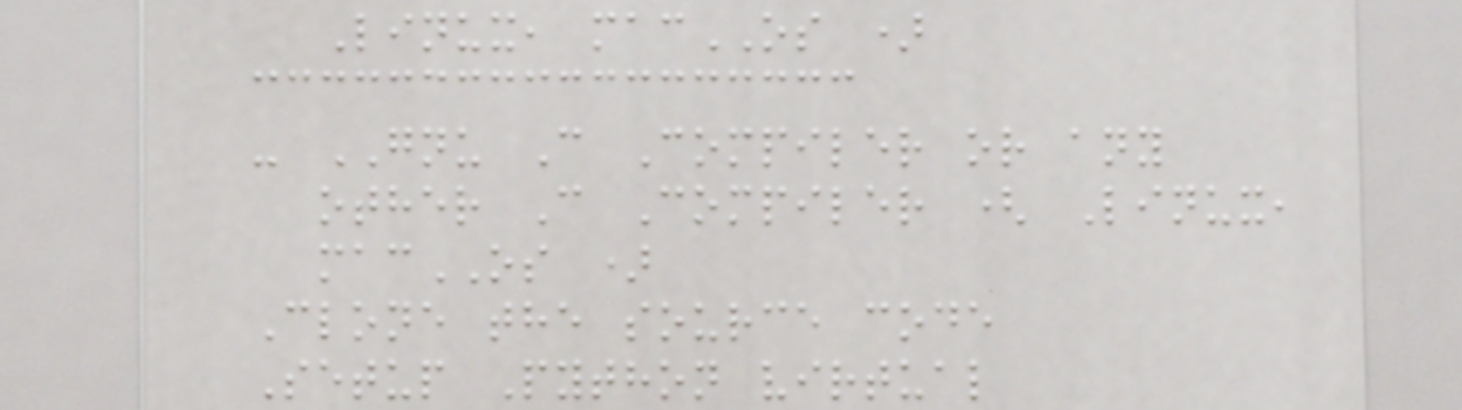Linux, macOS )
- GNU C Compiler or any
other C Compiler ( Linux,
macOS )
Clone the source code
Setup Python virtual
